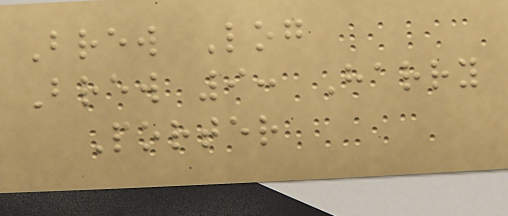Brew Log
Brew 9: Harry
Porter
